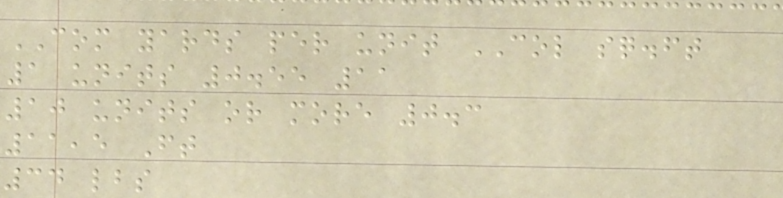COM yards per unit COL sq.ft
1 units 0.55 11
10 units or more 0.3
11,5 Ft
34 lbs
